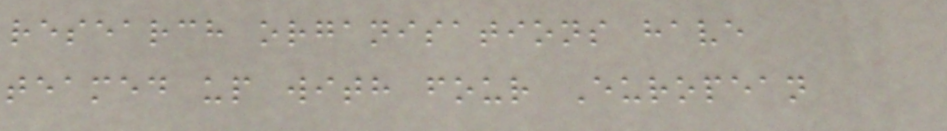research organisations have
teamed up with four European
